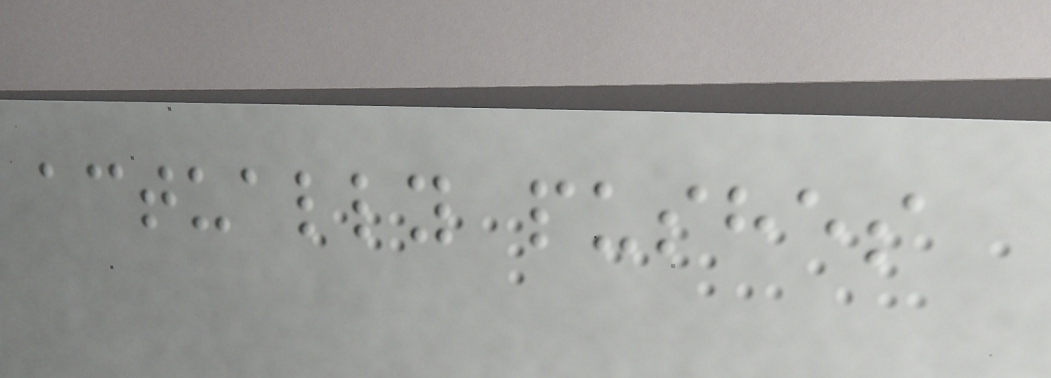actually pushes
